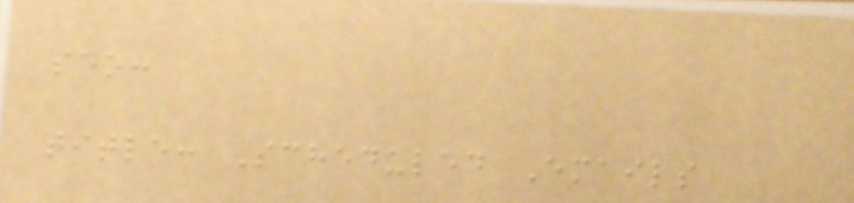seo:
title: Scheduled Emails
